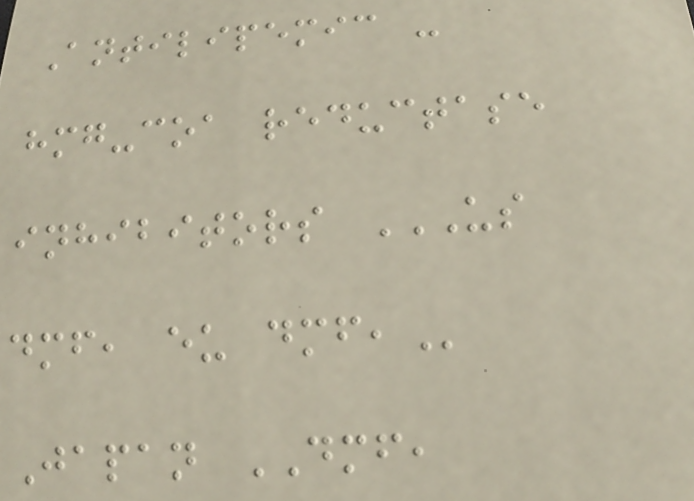Antilipemic -
hmg-coa reductase
inhibitors US
DMF, EU DMF,
Japan DMF,
